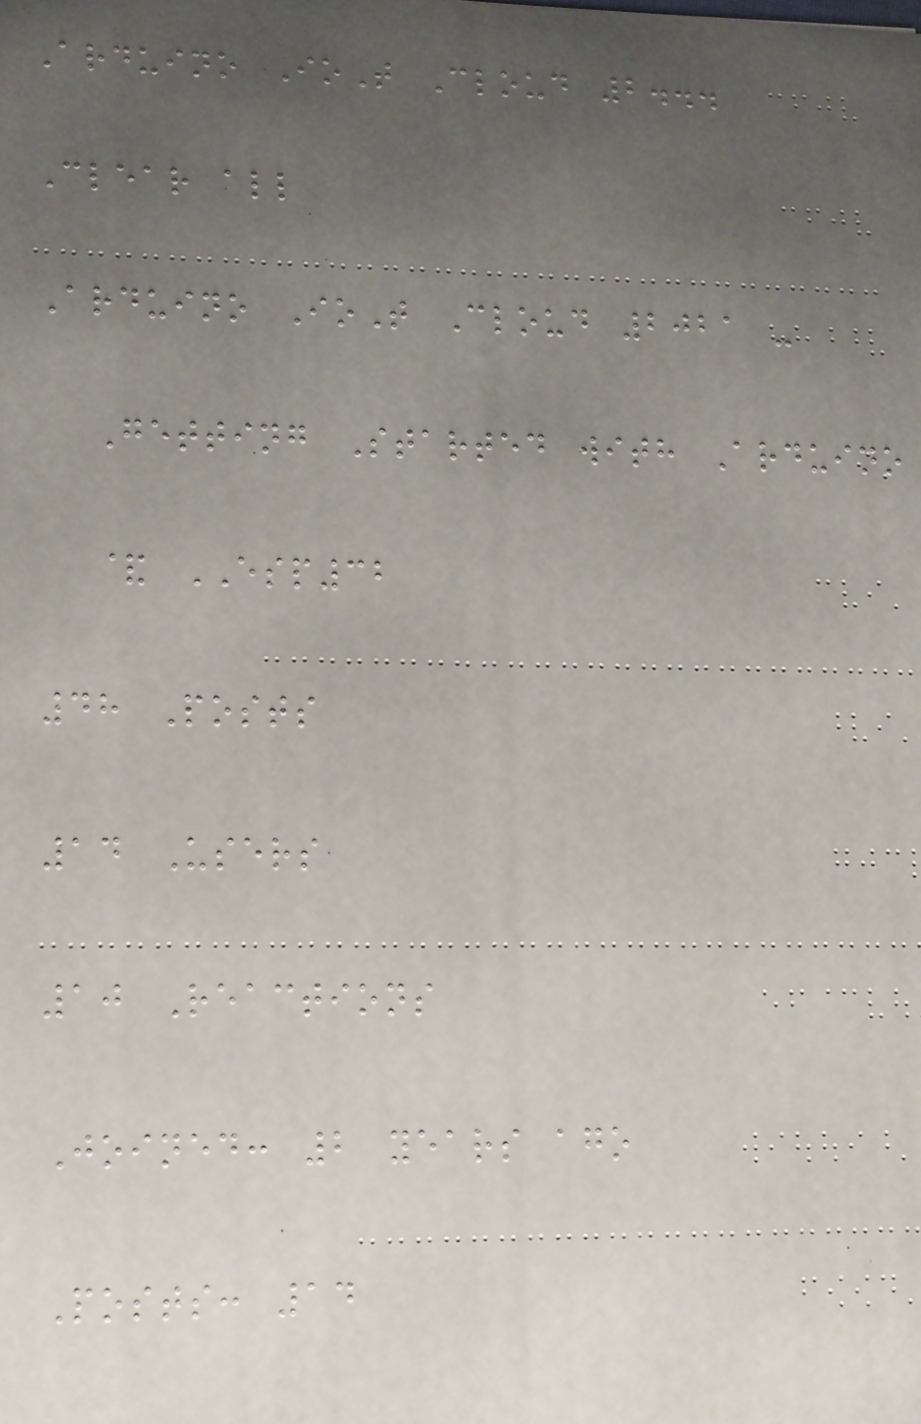Arduino IoT Cloud 2...
Clear all
Arduino IoT Cloud 2021 -
Getting Started with Arduino
& ESP32
48 Posts
14 Users
10 Reactions
Joined: 2 years ago
Posts: 14
